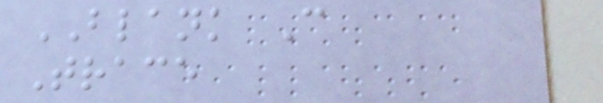BLANK C
Trace
